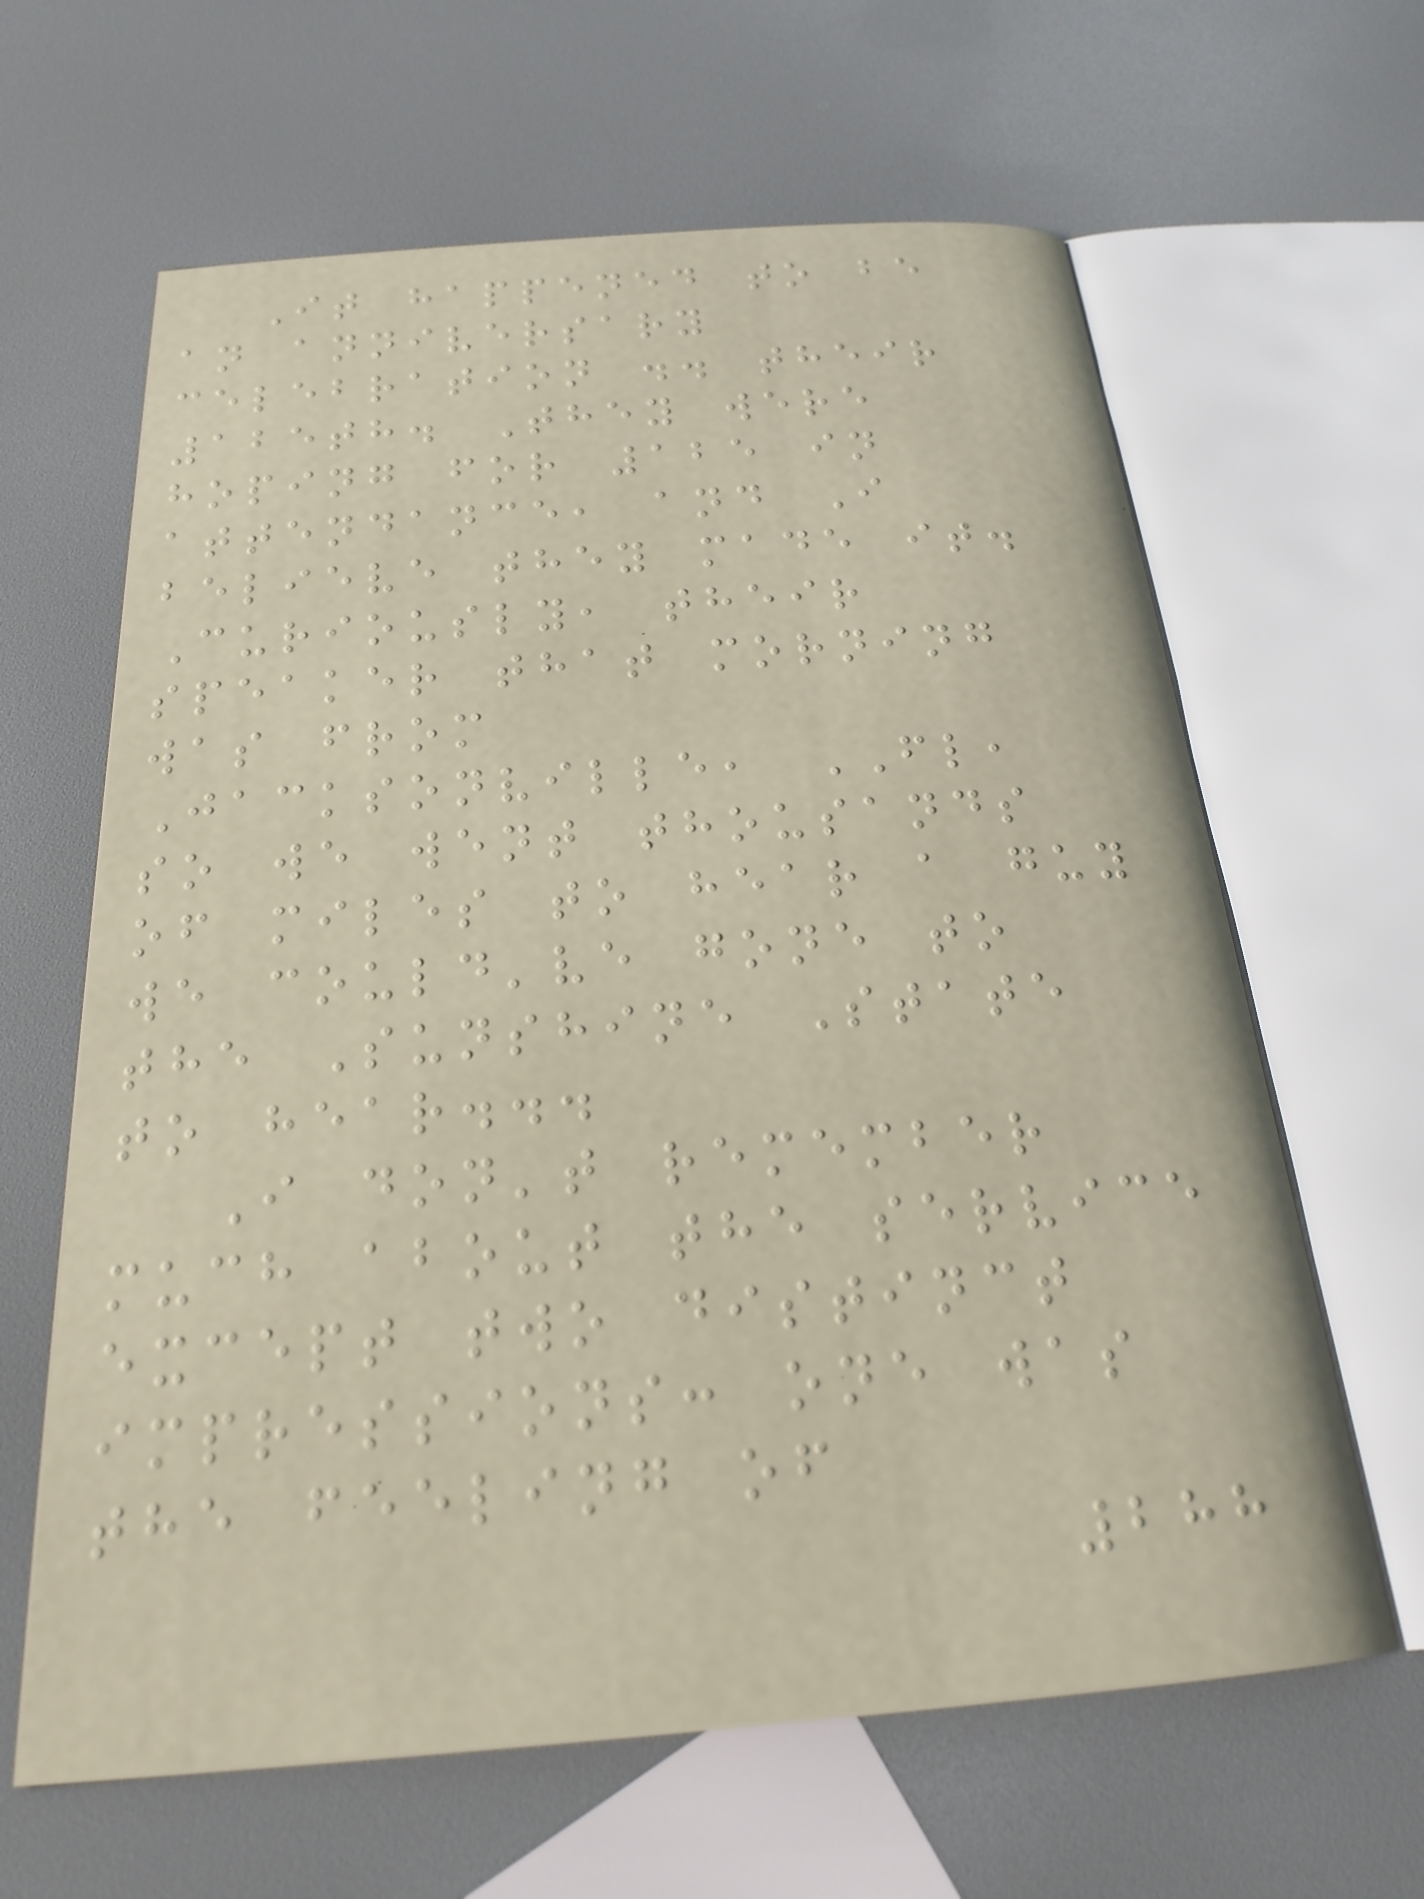It happened to be
an anniversary
celebration .. their
125th. They were
hoping for 125 in
attendance, and I
believe they made it.
Curiously, their
speaker that morning
was from
Jacksonville, FL,
so we went thousands
of miles to hear a guy
we could've gone to
the Sunshine State
to hear...
I don't remember
much about the service
except two distinct
impressions: one was
the feeling of
288
